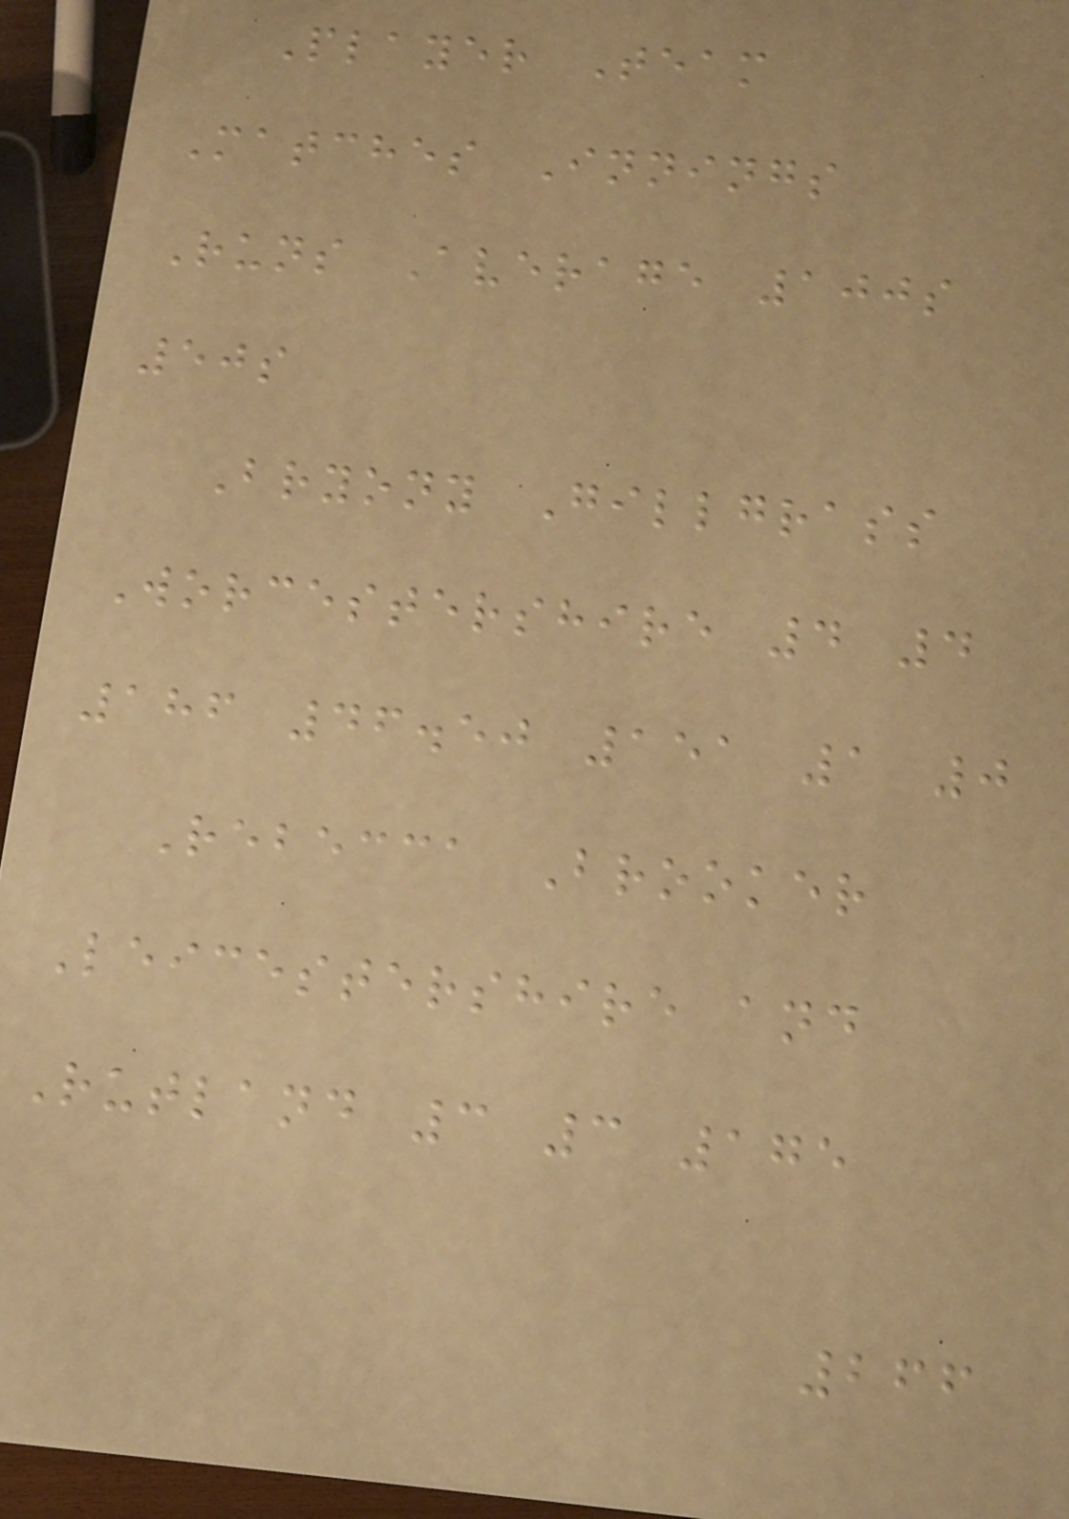Player Team
Matches Innings
Runs Average 100s
50s
Bryony Gillgrass
Worcestershire 4 4
186 46.50 151 1 0
Rebecca Brooker
Leicestershire and
Rutland 3 3 175
266
